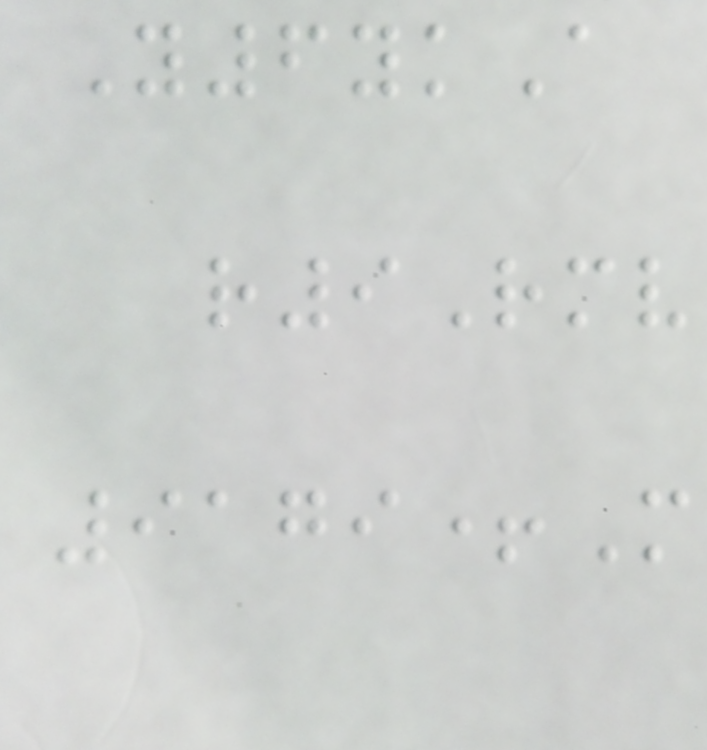Y6ykA
r9Rmv
9179+M
